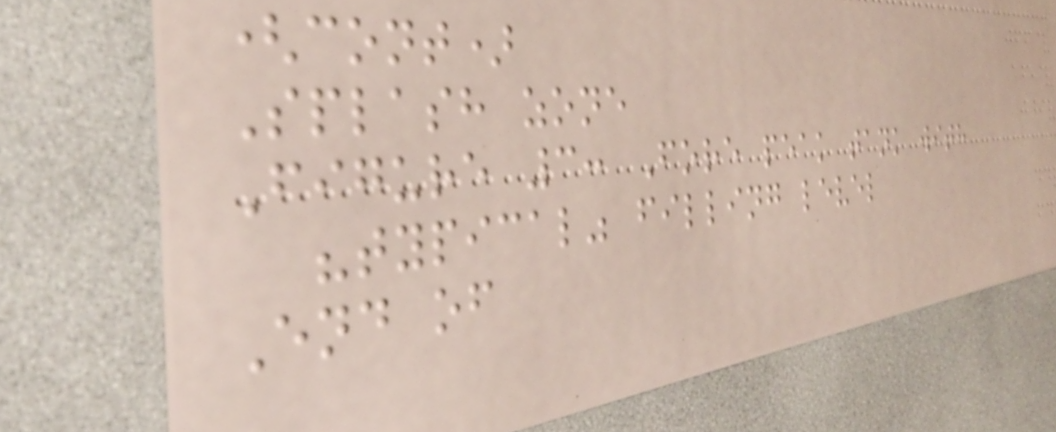(cont)
Splash zone
Figure 3: Fore peak tank with
"typical" filling level
End of
